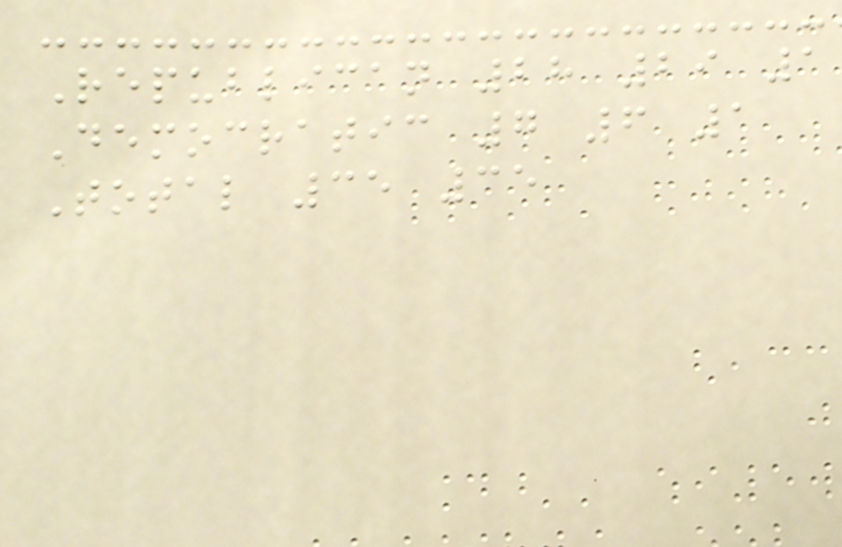Republican 28 29 1
Democratic 7 6 1
Total 35 35
